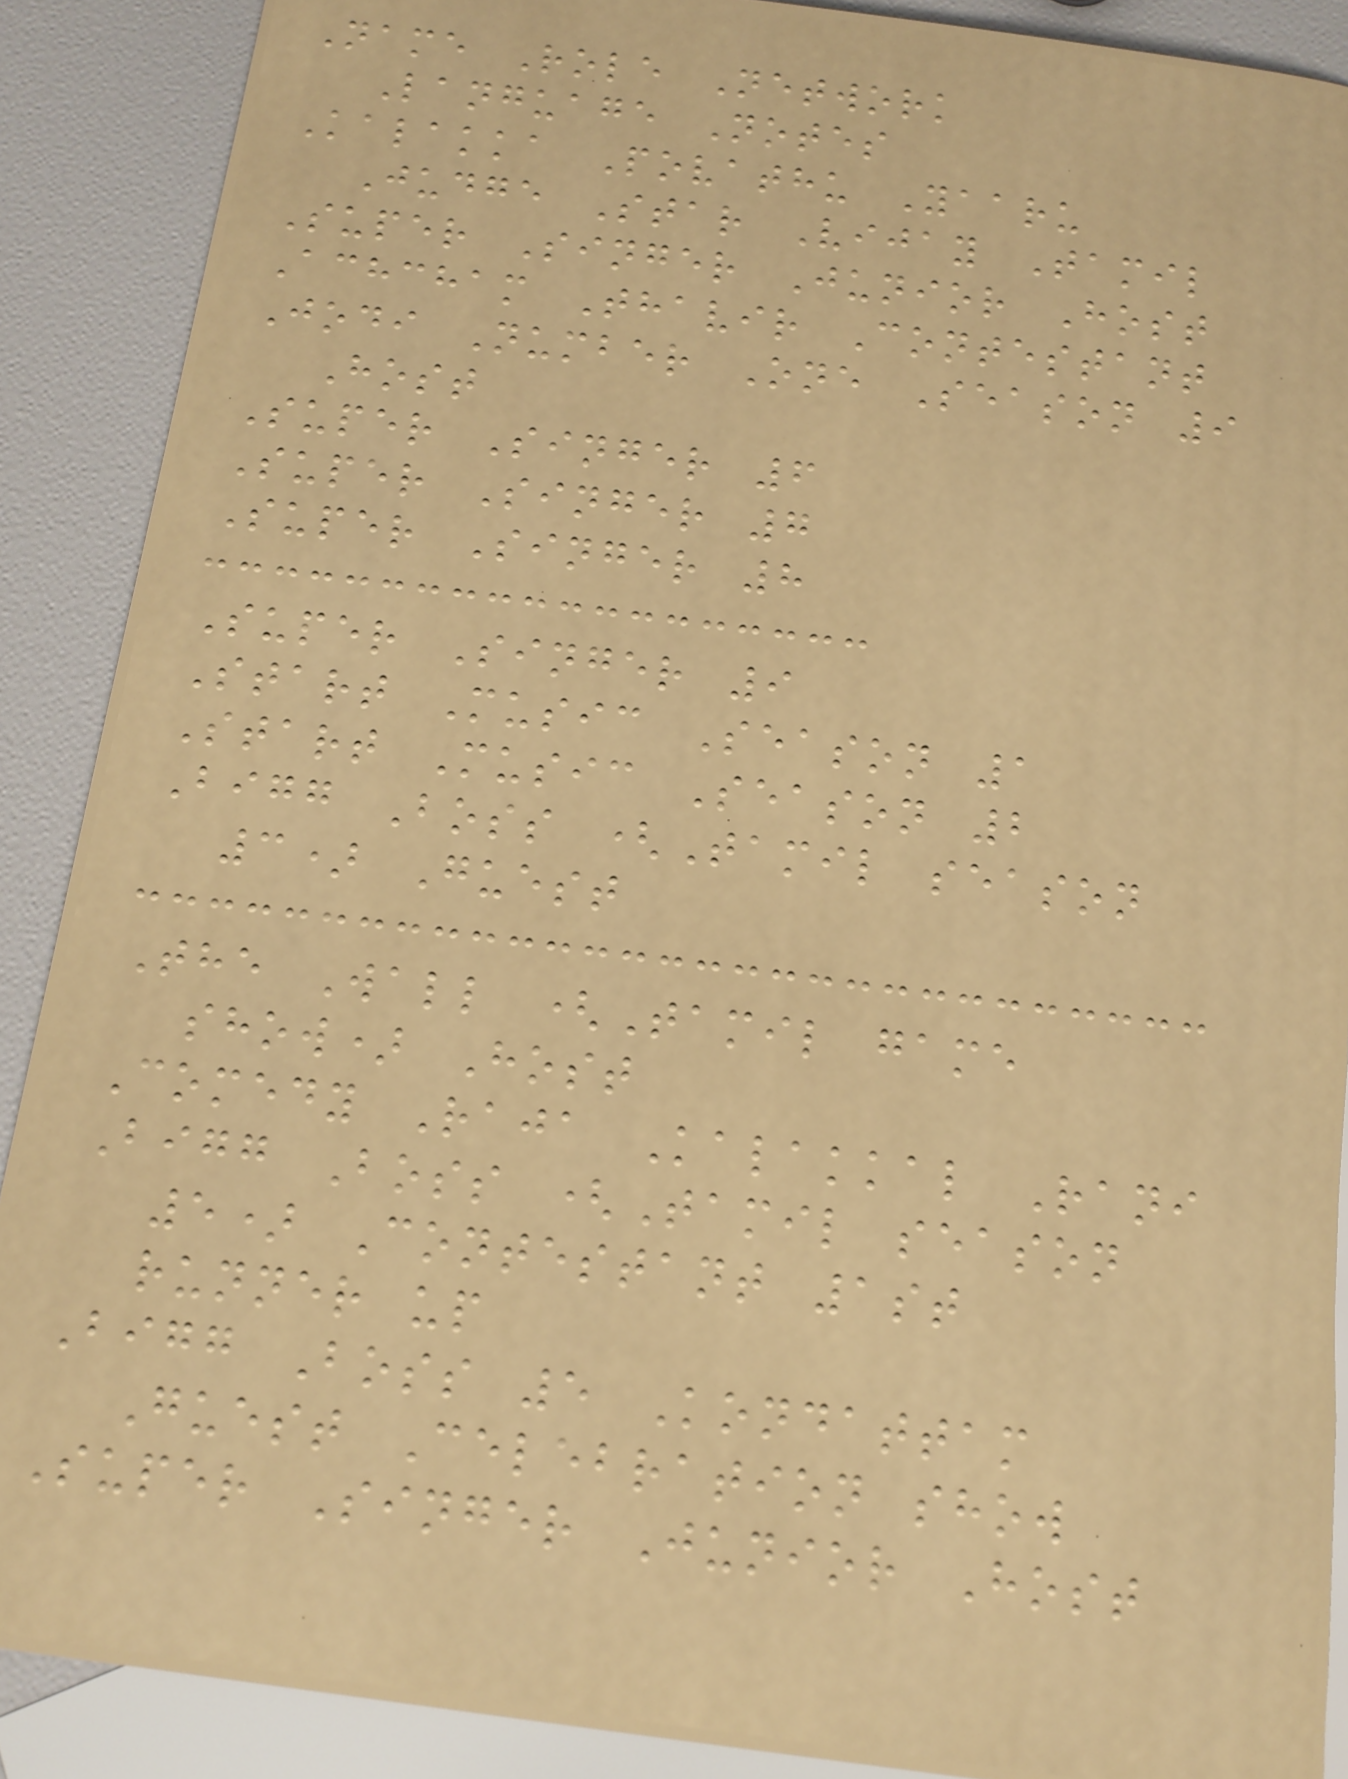Name Role Network
Language Notes
Kalakka Povathu Yaaru
Judge Star Vijay Tamil
Super Singer Junior Host
Achcham Thavir Contestant
Jodi Number One Season 9
Host
Super Singer 6
Super Singer 7
Super Singer 8
Super Singer 9
Start Music Season 1
Start Music Season 2
Bigg Boss (Tamil season
3) Guest
The Wall (Tamil game
show) Host
Comedy Raja Kalakkal Rani
Bigg Boss (Tamil season
5) Contestant 1st
runner up
Bigg Boss 5 Kondattam
Guest Celebration show
Super Singer Junior Host
